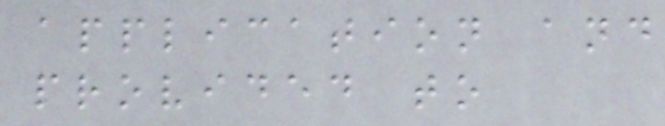application and
provided to
